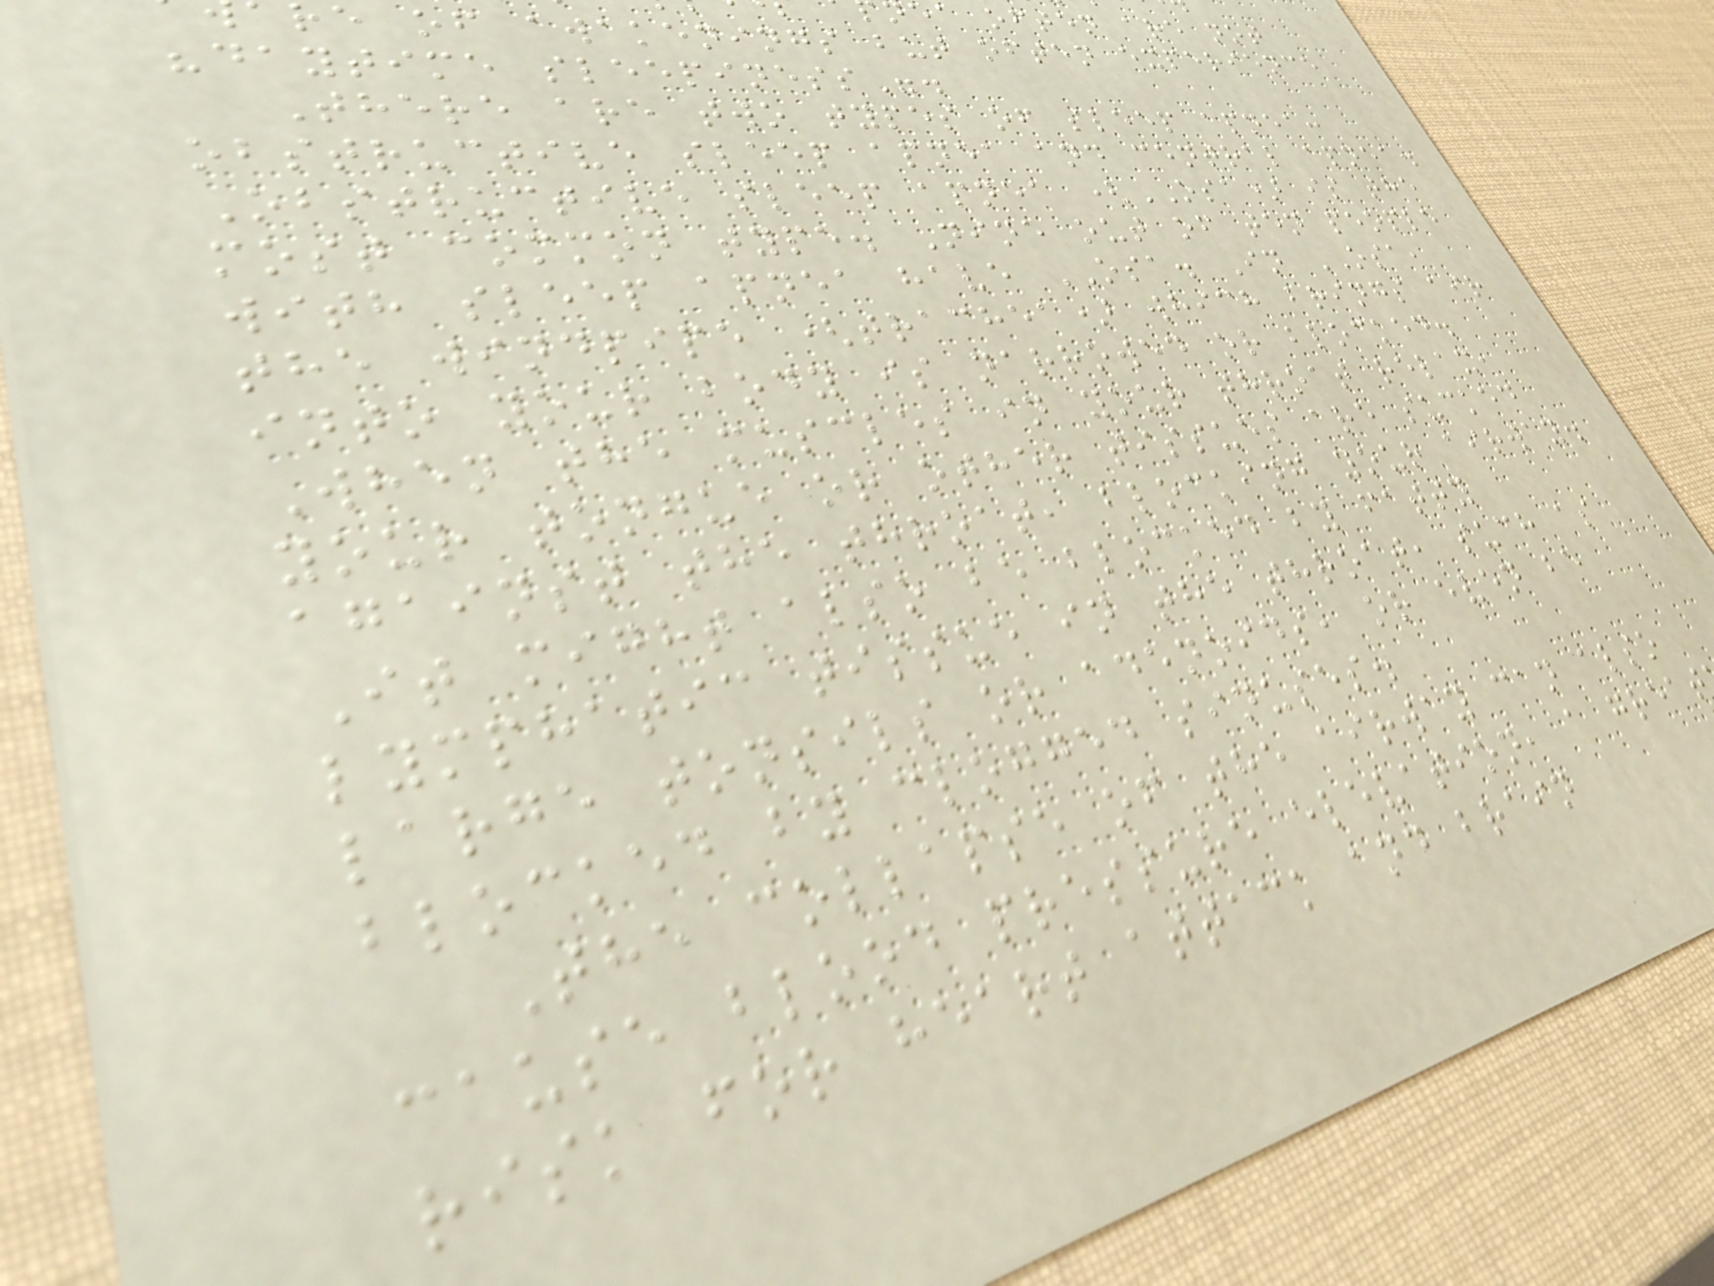ea often are not
e of awakenings but often experience
"daytime sleepiness".
There are two types of sleep apnea:
obstructive sleep apnea and central apnea.
Obstructive sleep apnea (OSA) is the
most common type. Nine out of ten people
with sleep apnea have OSA. In OSA,
the windpipe (trachea) which brings air
into your body is narrowed or blocked.
When the muscles in your throat relax,
your tongue or other tissues are sucked
against the throat, blocking your airway.
It might also be blocked by fatty
lymphatic tissue in the throat, such as
large tonsils or adenoids, or even be
blocked by clogged sinuses.
The collapse of the airway can also
cause blood pressure elevation, a great
risk for heart attack and brain
